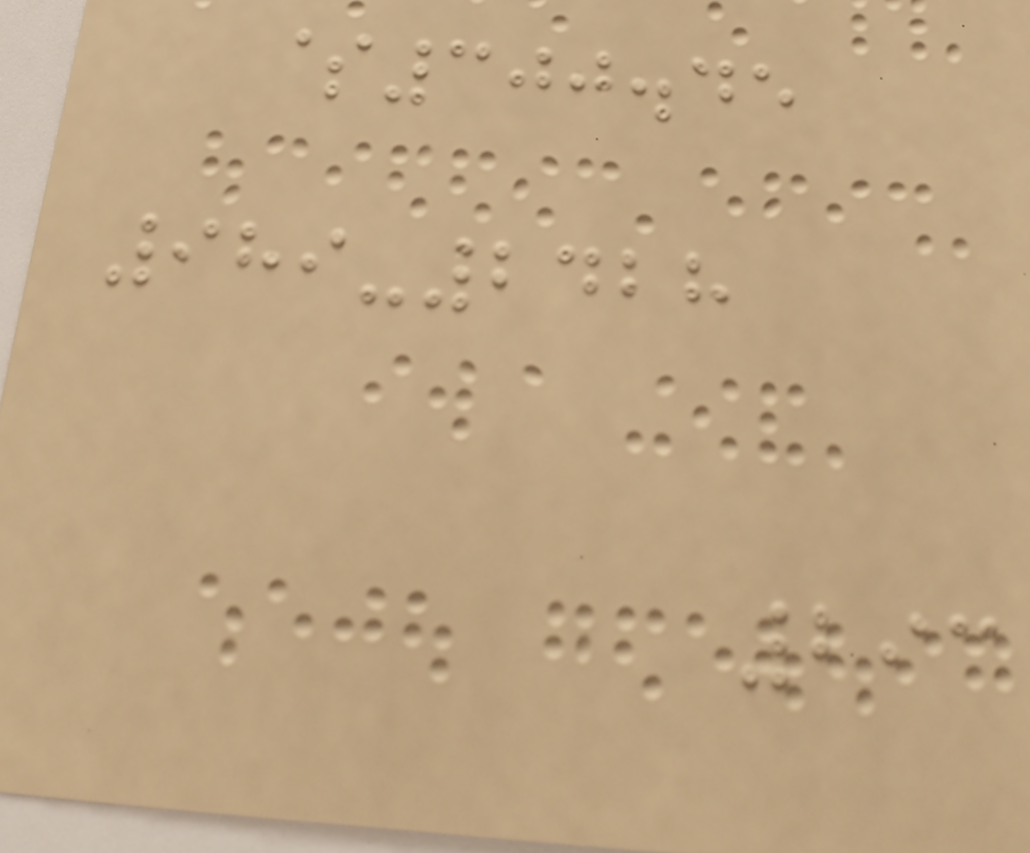$300.45
989-2428
293
